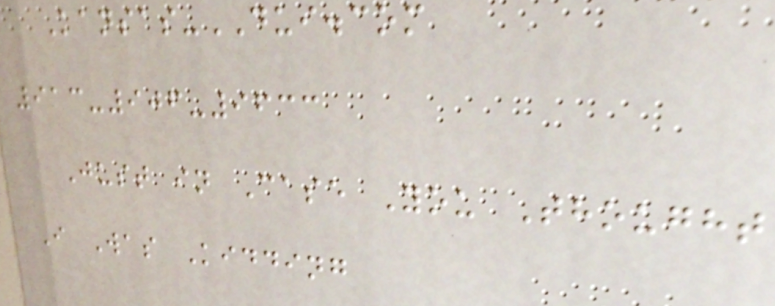Kansas-DUI.com
913-906-9633
Just in Case You Thought
I Was Kidding
